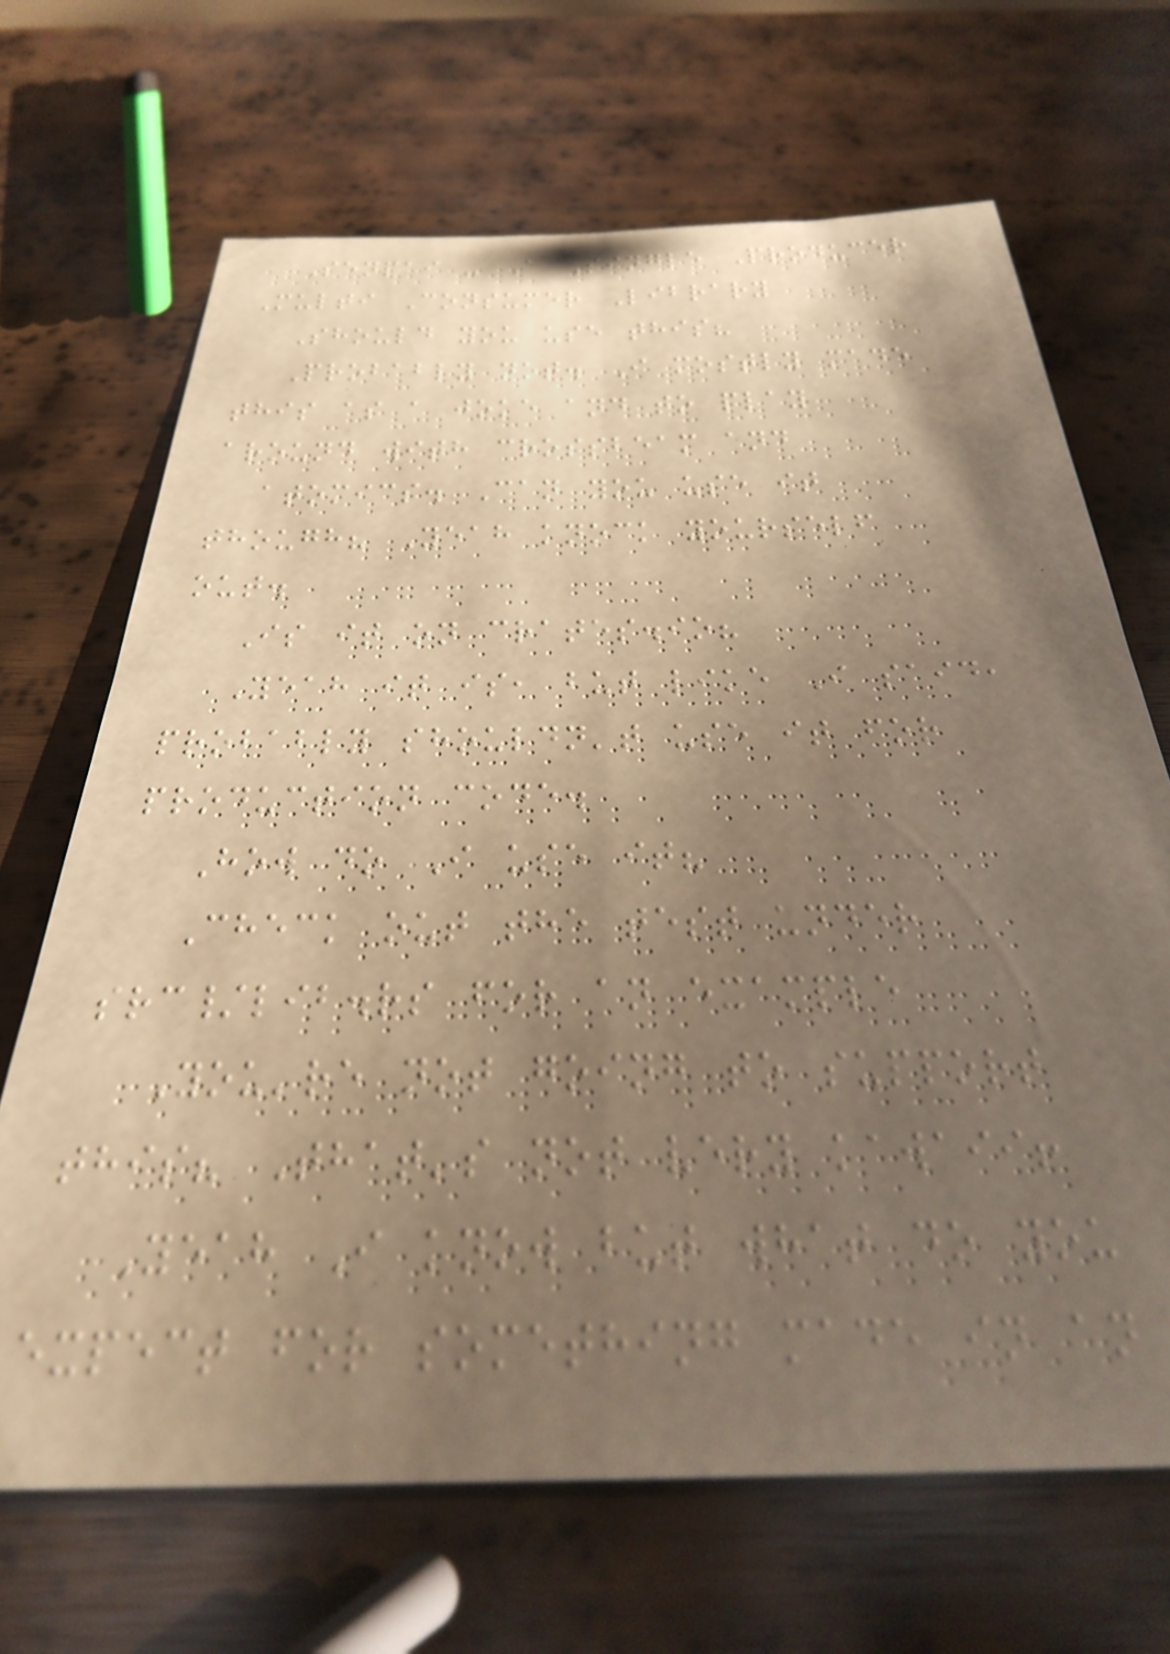Senpai - A Single Producer
Multi Consumer Library
Should you use this?
Probably not. I mostly made
this as a joke and to play
around with crossbeam and
atomics. Can you use it
though? Yeah knock yourself
out.
Is it on crates.io?
Yeah it is, but like I said,
probably shouldn't use it for
production code.
How do I use it?
Check out the test under
src/lib.rs for an example
You're not going to support
this? That's not very kawaii!
Yeah I know but what do you
expect for something made in an
